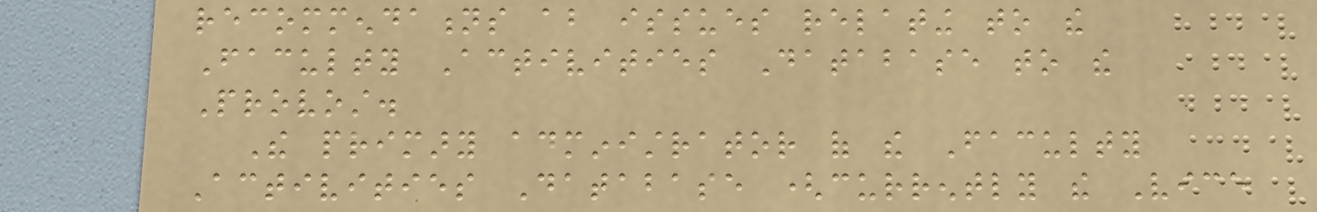recommendations about issues relating to the
Faculty Activities Database to the
Provost.
The primary administrator of the Faculty
Activities Database (currently the Vice
